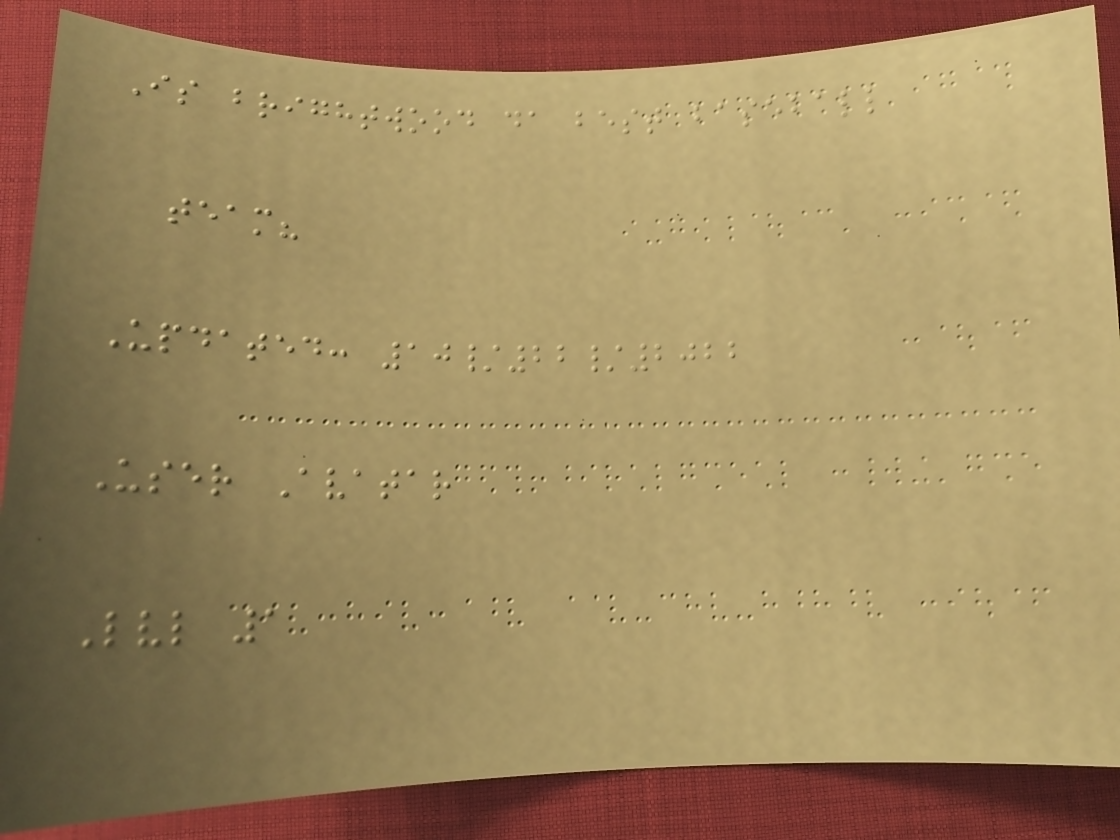Is brightwood da best baseball
team?
Updated: 10/22/2022
User Avatar
Lvl 1
